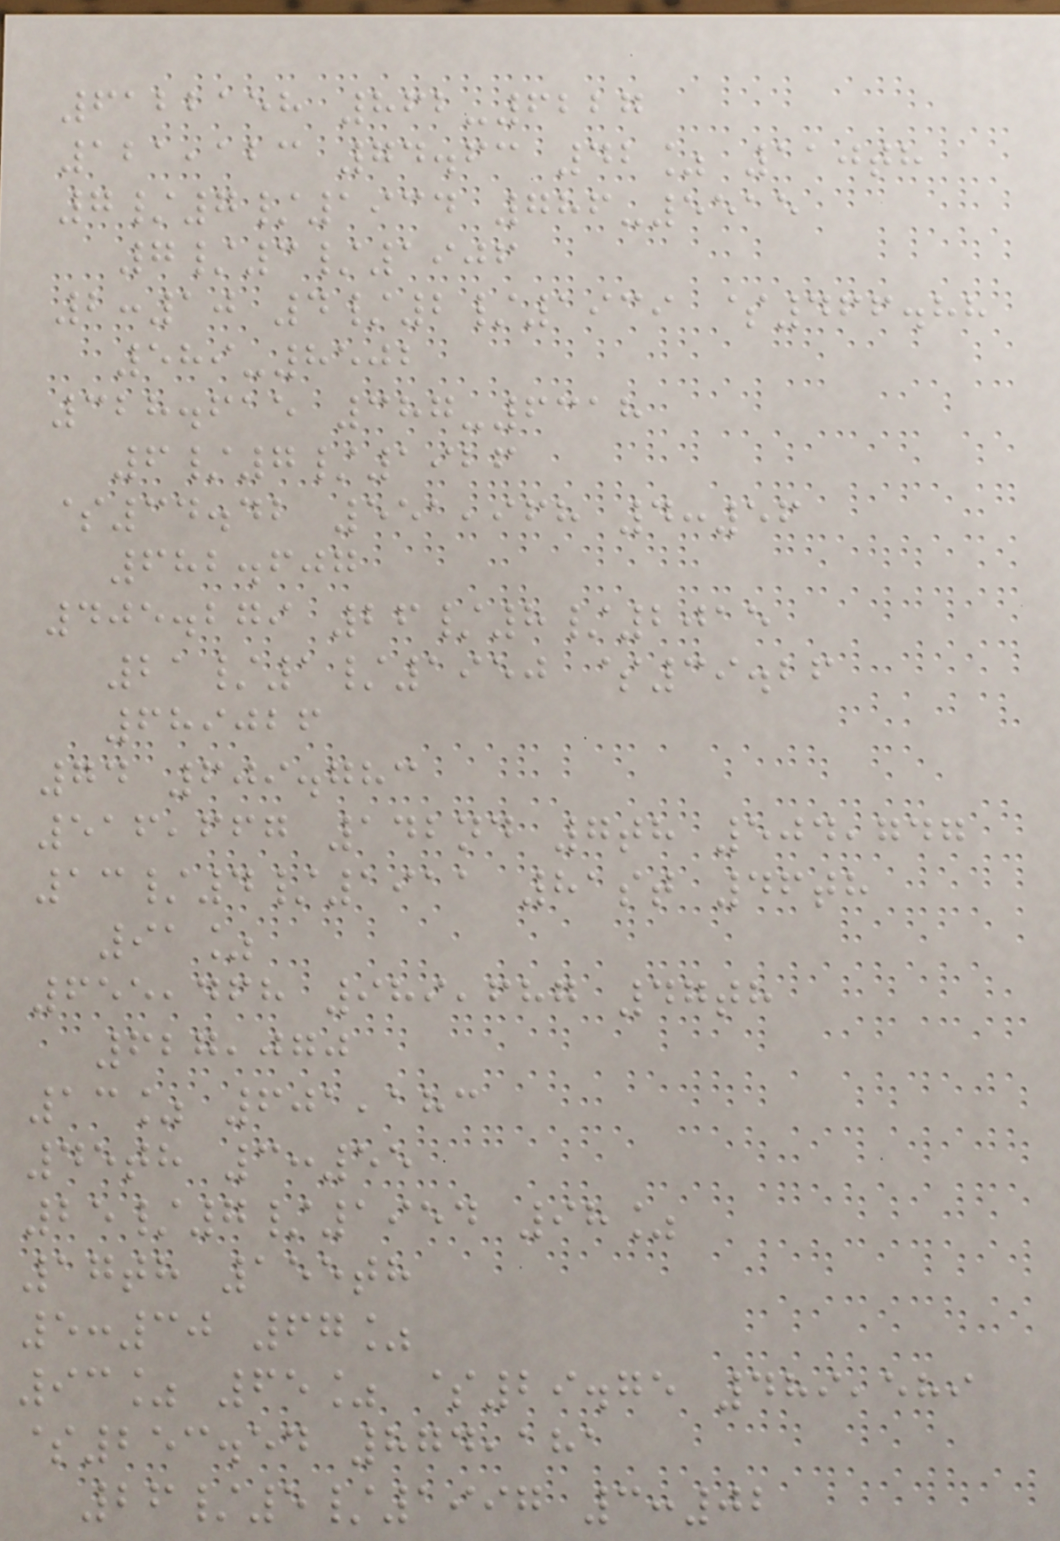6122158 862-6227
121,123 74.63 42% 110th
7/7/1934 786-5515
7/3/1906
2:10 4/2/1939 $466.88
589-8502
328.615 387-6318
6/7/1926
$34.42 551,968 4:56
682.607
405.279 26/8/2015
21/1/1950 $39.26
689026
74 609.783
516,667 142nd 7th 504,747
13/4/1911 81st 46th
91%
655,468 989,687 47th
627,070
13% 601,183
45th 3:55
25/7/1954 98%
17th 155th
5:30 67%
93% 65% $29.75 489,589
$253.54 874,181
26/5/1997 3:02
